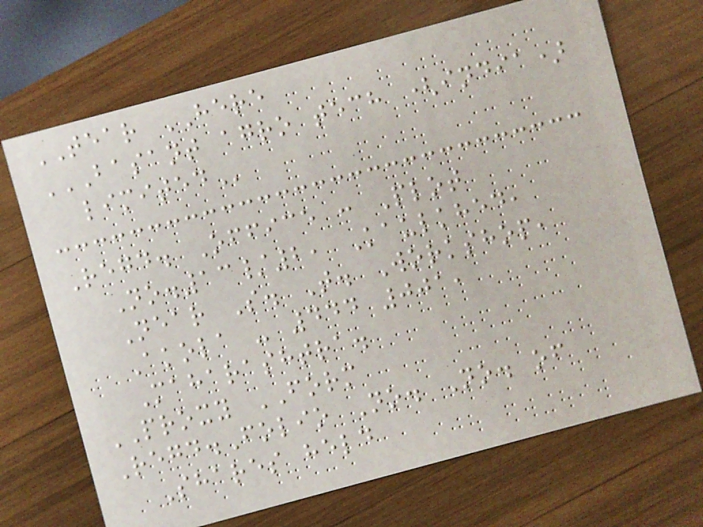TEAR HERE
BASANT AGRO TECH (INDIA)
LIMITED
Regd. Office : Plot
No.13/2, Kaulkhed,
Near S. T. Workshop,
Akola - 444 001,
Maharashtra.
PROXY FORM
Regd.Folio No. No. of
Shares held
